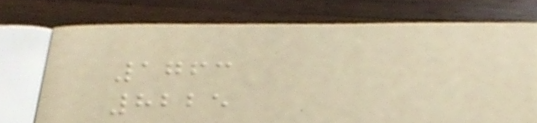1763
8225
